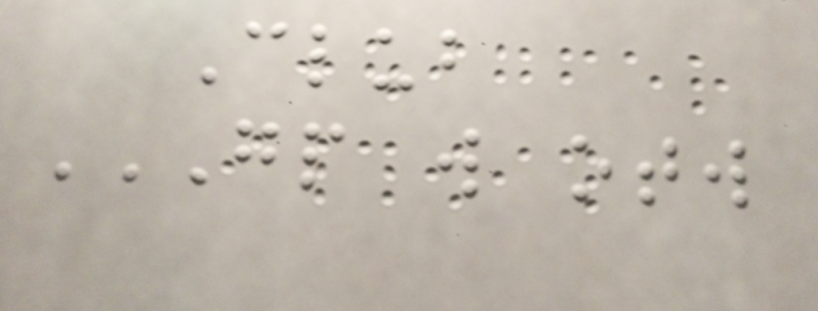Club
GP W OTW
